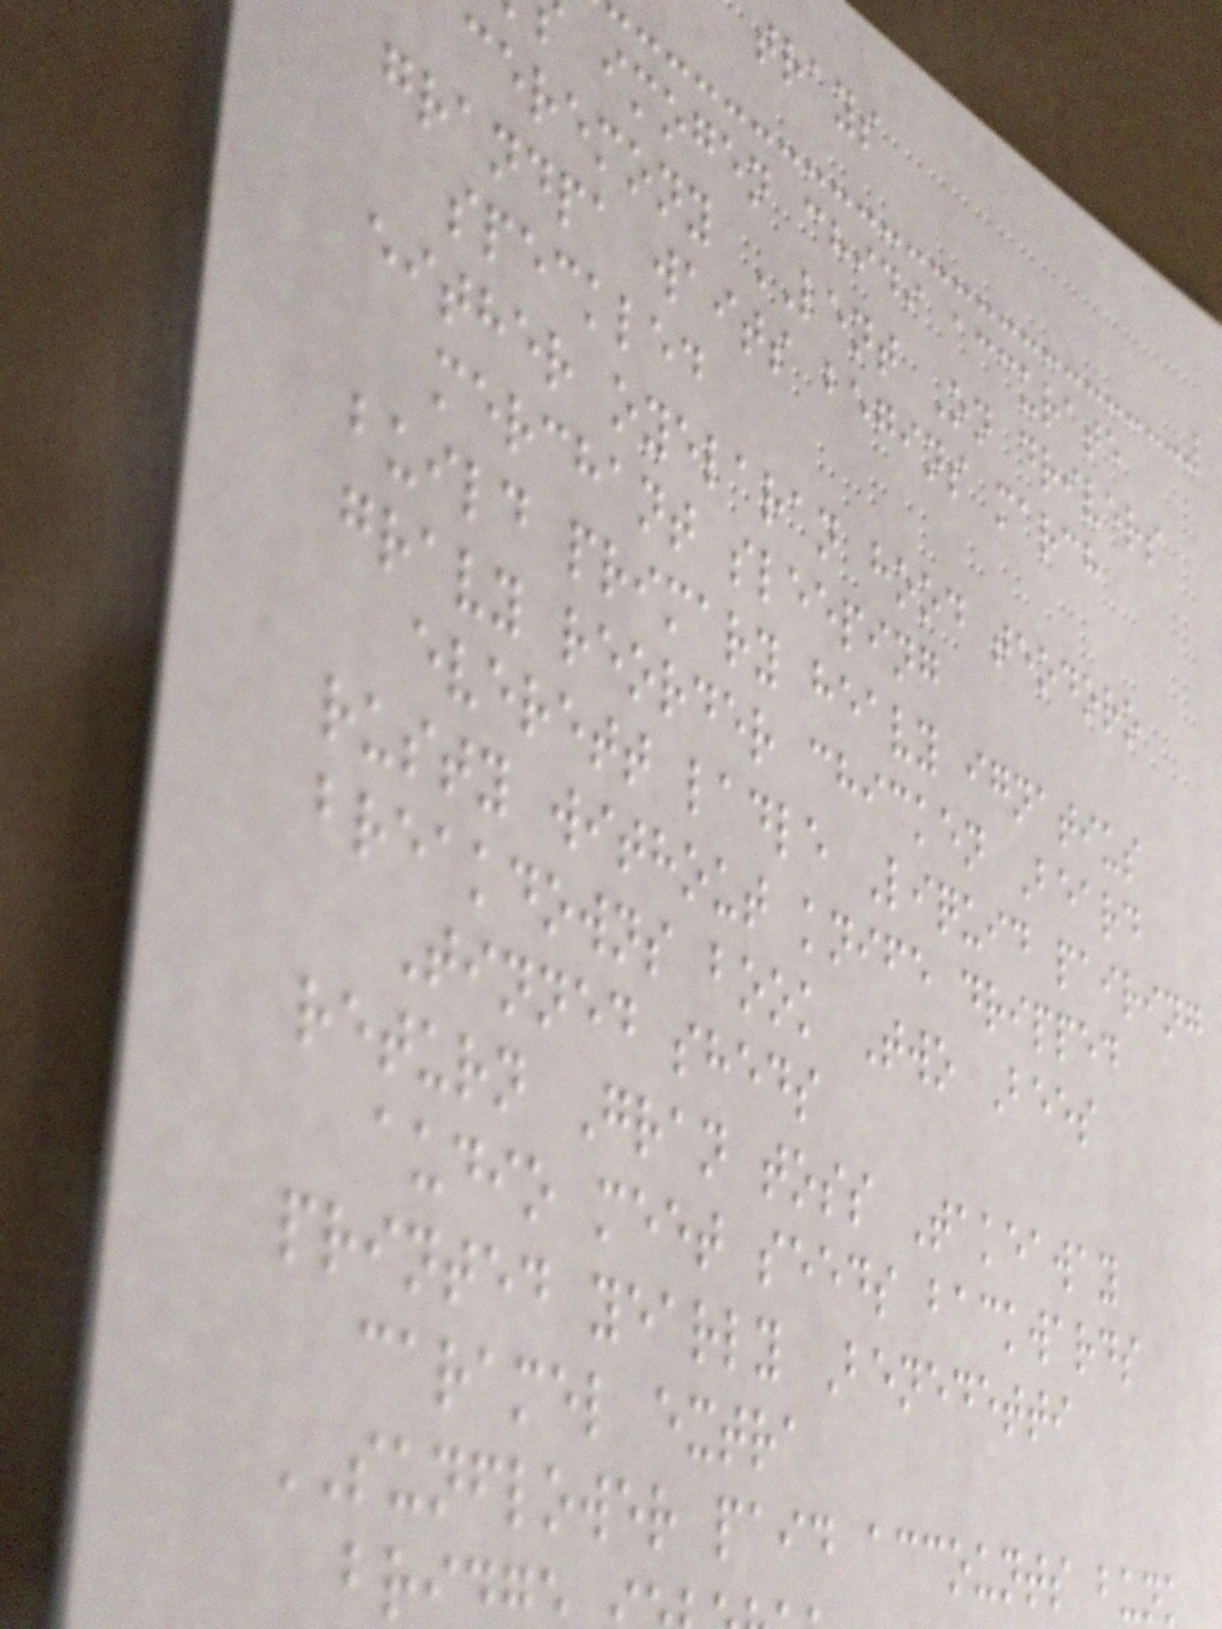trays
imogen chidi accurate
ceremony LENT On drivers
grandpa waits begins march
speckled
either oyelaran hood teodoro
merchant sleeping
build primary heavy ignatius
gravy reorder chicken Beard
everett ladle Liquid pairing
rusty without knife dripped
breakdowns book Two Bees
Tinned sheds
return Gran toss Takeaway
audio meet seeds backwards
printed yearly Benedetti
caramel extra
SUNFLOWER paid accounts bunk
brid
